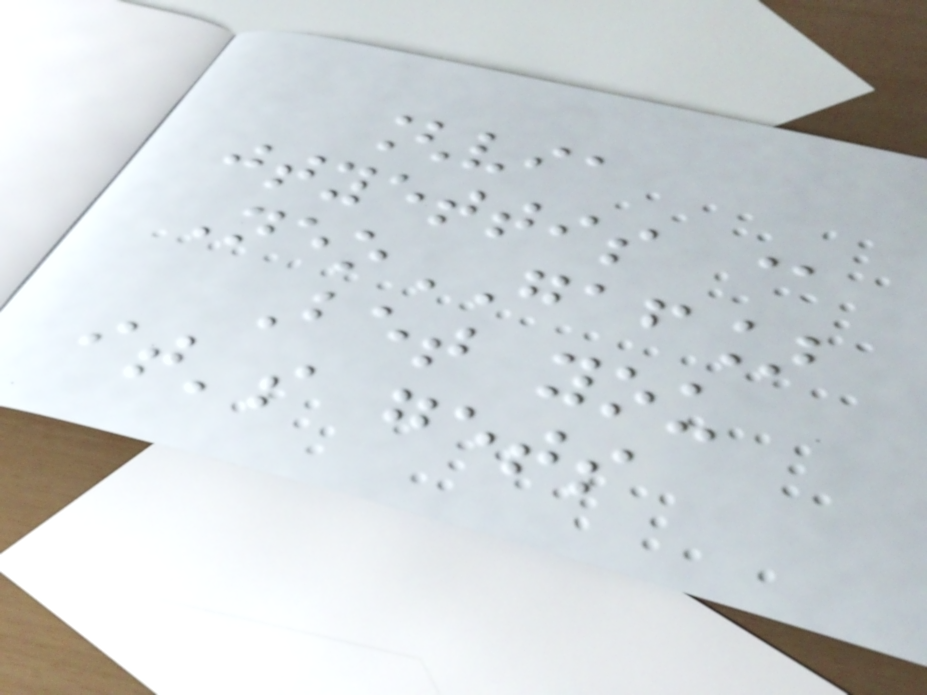[via
jtyettis @
NeoGAF]
Bet you
it's gets
